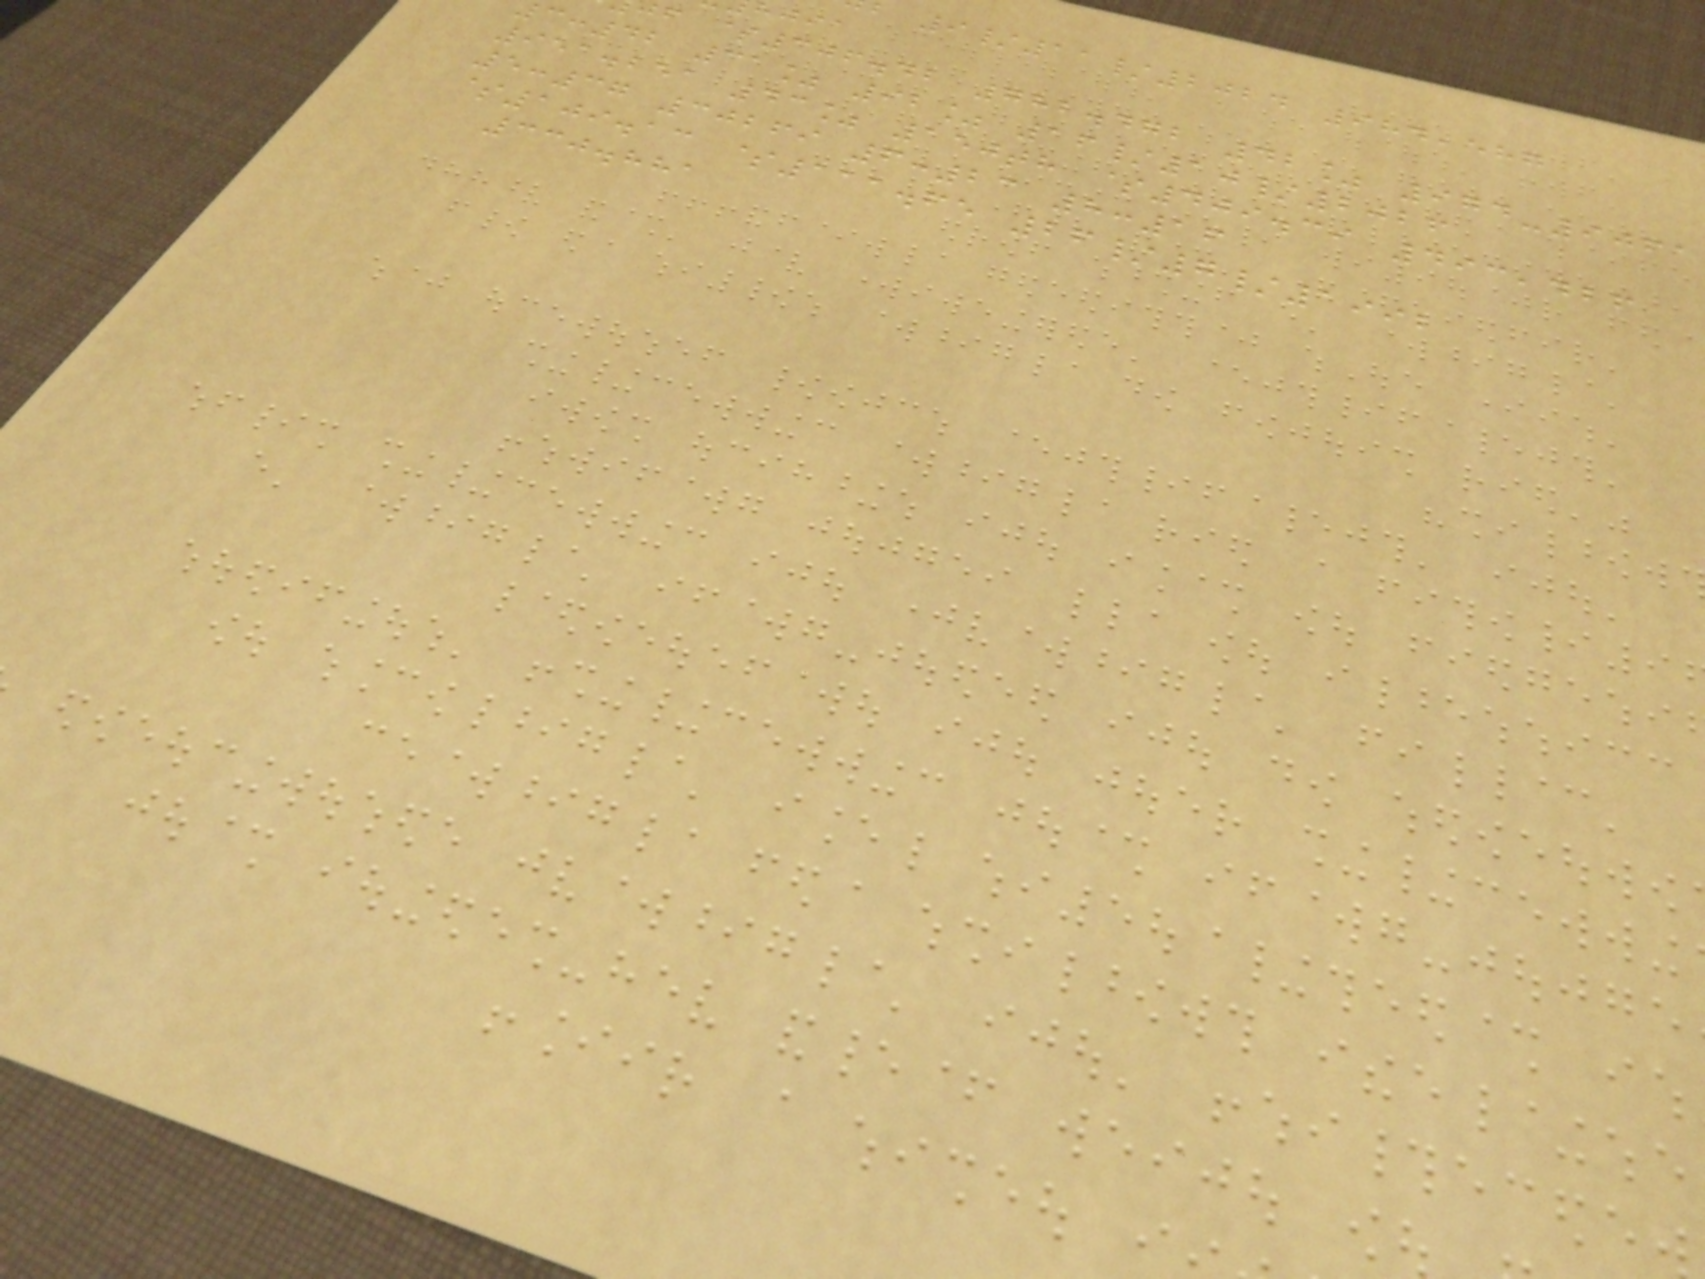b 9/11/2024 984,587
hjia
f $306.42 782.472 42% 974-9061
:42 31% 92% 16/10/2026
951.251 43% 150th $409.39 493,426
5:37 30269 6:23 8:16
$109.13 $111.65 26/7/1992
330.881
